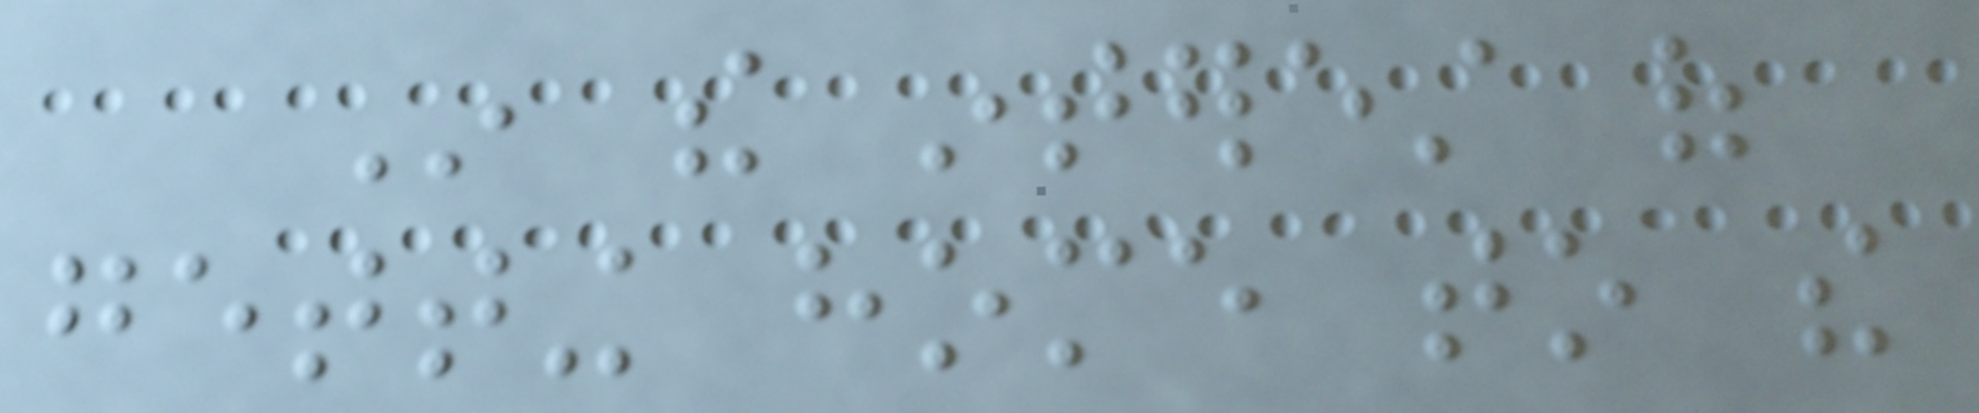In the interest of
getting home to the
